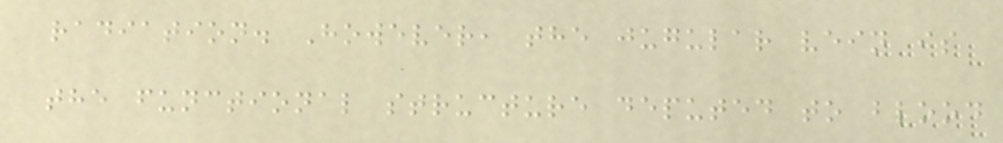radiation. However, the jugular vein is
the functional structure deputed to blood
